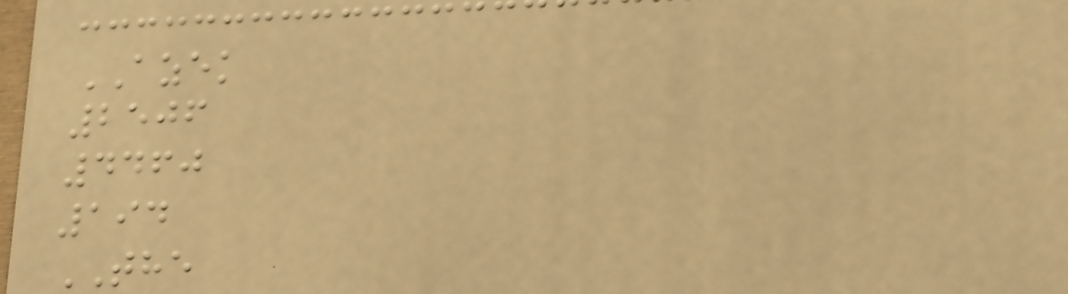AZEK
2506
4460
194
THE
